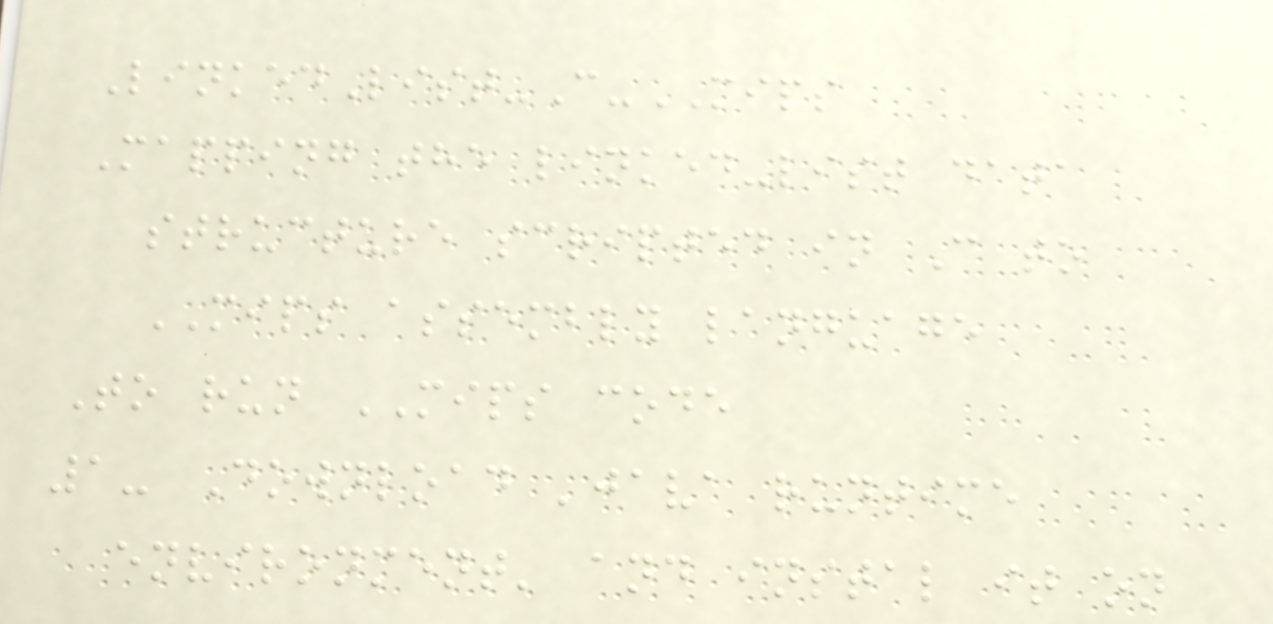LinkedList-C-MIPS
Mapping the linked-list data
structure scripted in C to
MIPS assembly language
To run MIPS code
1- Download 'java runtime
environment' and instal it on
